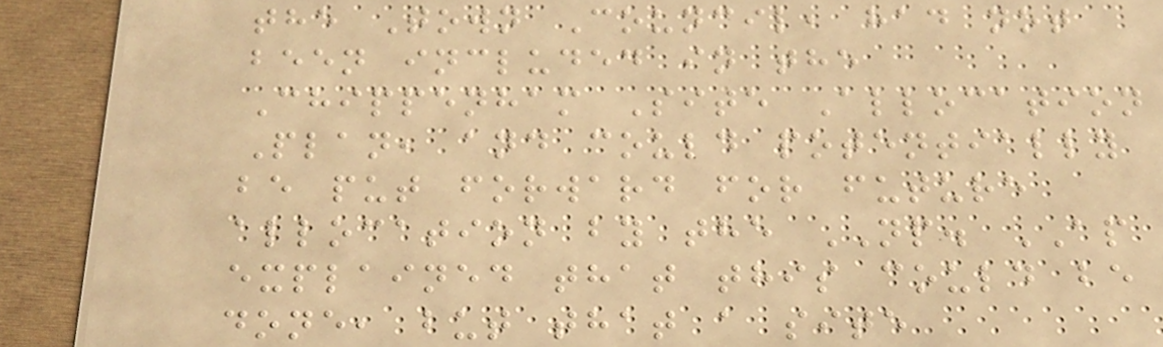the Town Council, had not
been included in the
Chippenham Site Allocation
Plan, and could potentially
be put forward for future
allocation by the NP. AP
explained that this could be
done, but that a site
